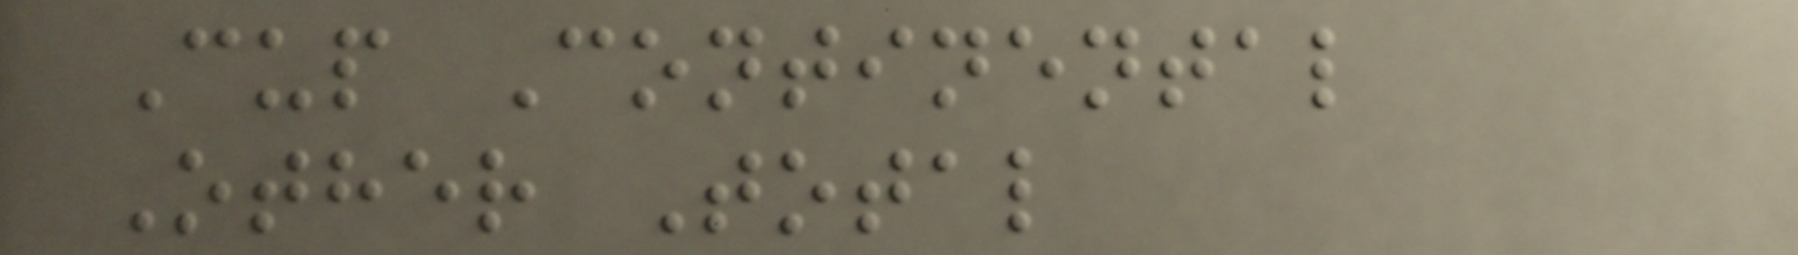Cup Continental
Other Total
